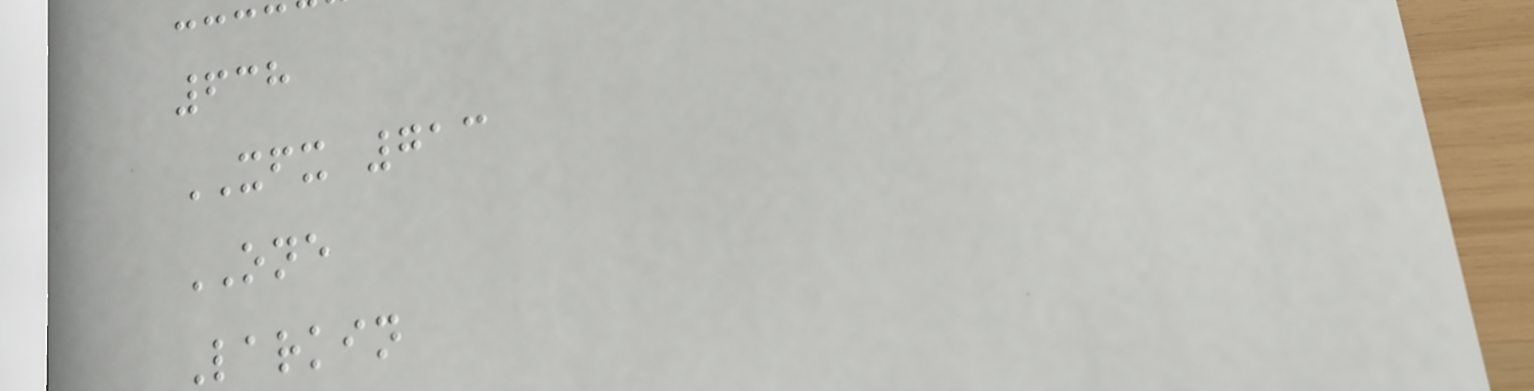638
XFX 713
ONE
Larkin
